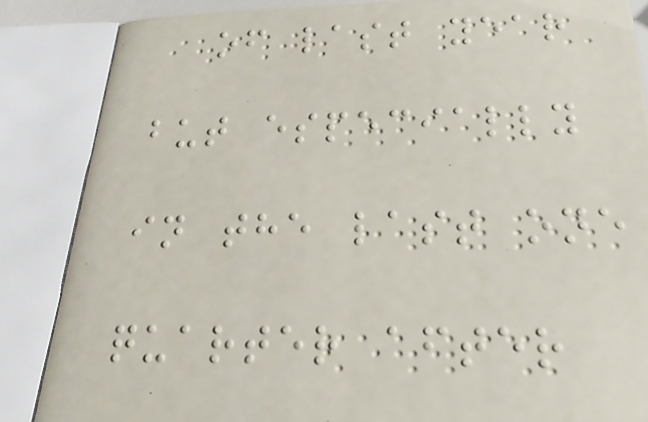of last year
but especially
in the last one
quarter after
